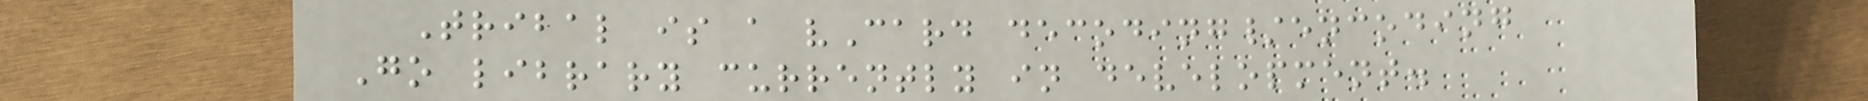Tribal is a vCard decoding/encoding
Go library currently in development.
